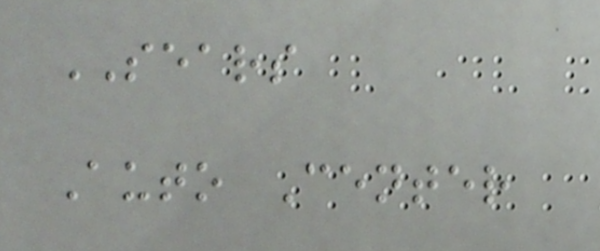SEARS
Auto Center
